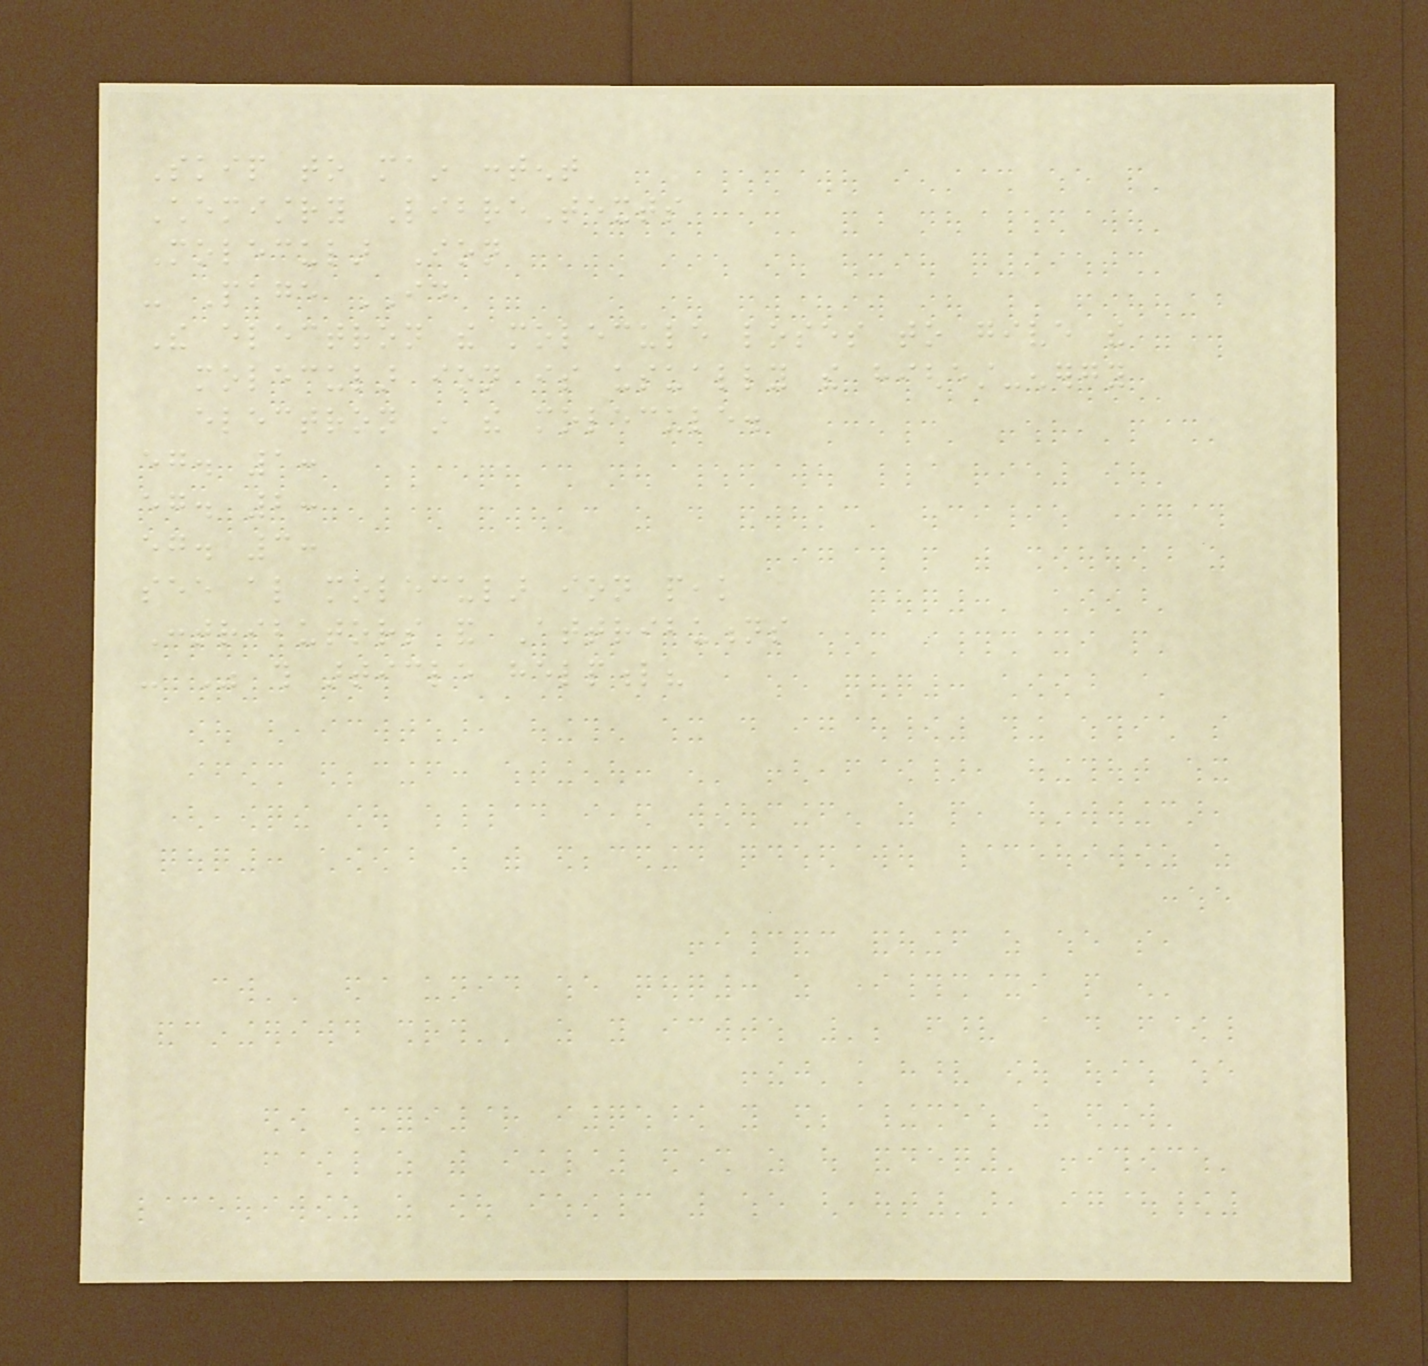Skip to main content
Chemistry LibreTexts
Molecular Ion
- Page ID
The electron the molecule loses to give the
molecular ion is usually the highest-energy
electron in the molecule.
eg. 1:
eg. 2:
eg. 3:
see also molecular ion peak
Contributors and Attributions
- Was this article helpful?
